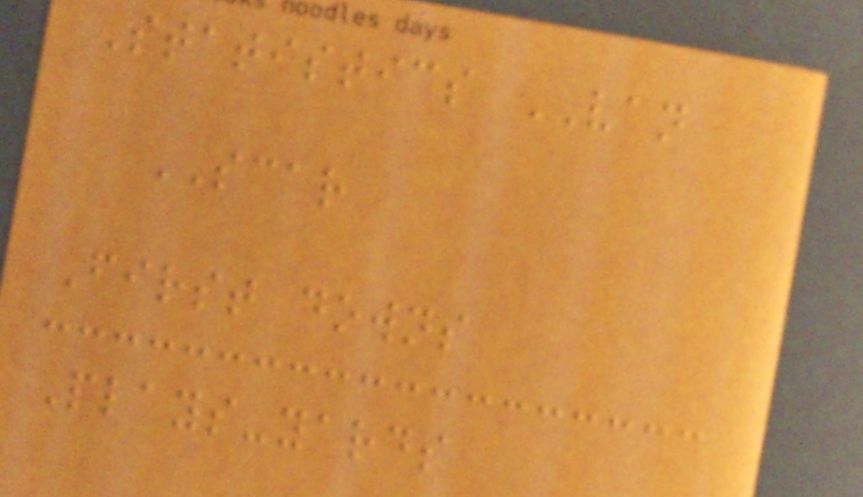Statistics VAN
SCAR
First downs
Plays-yards
